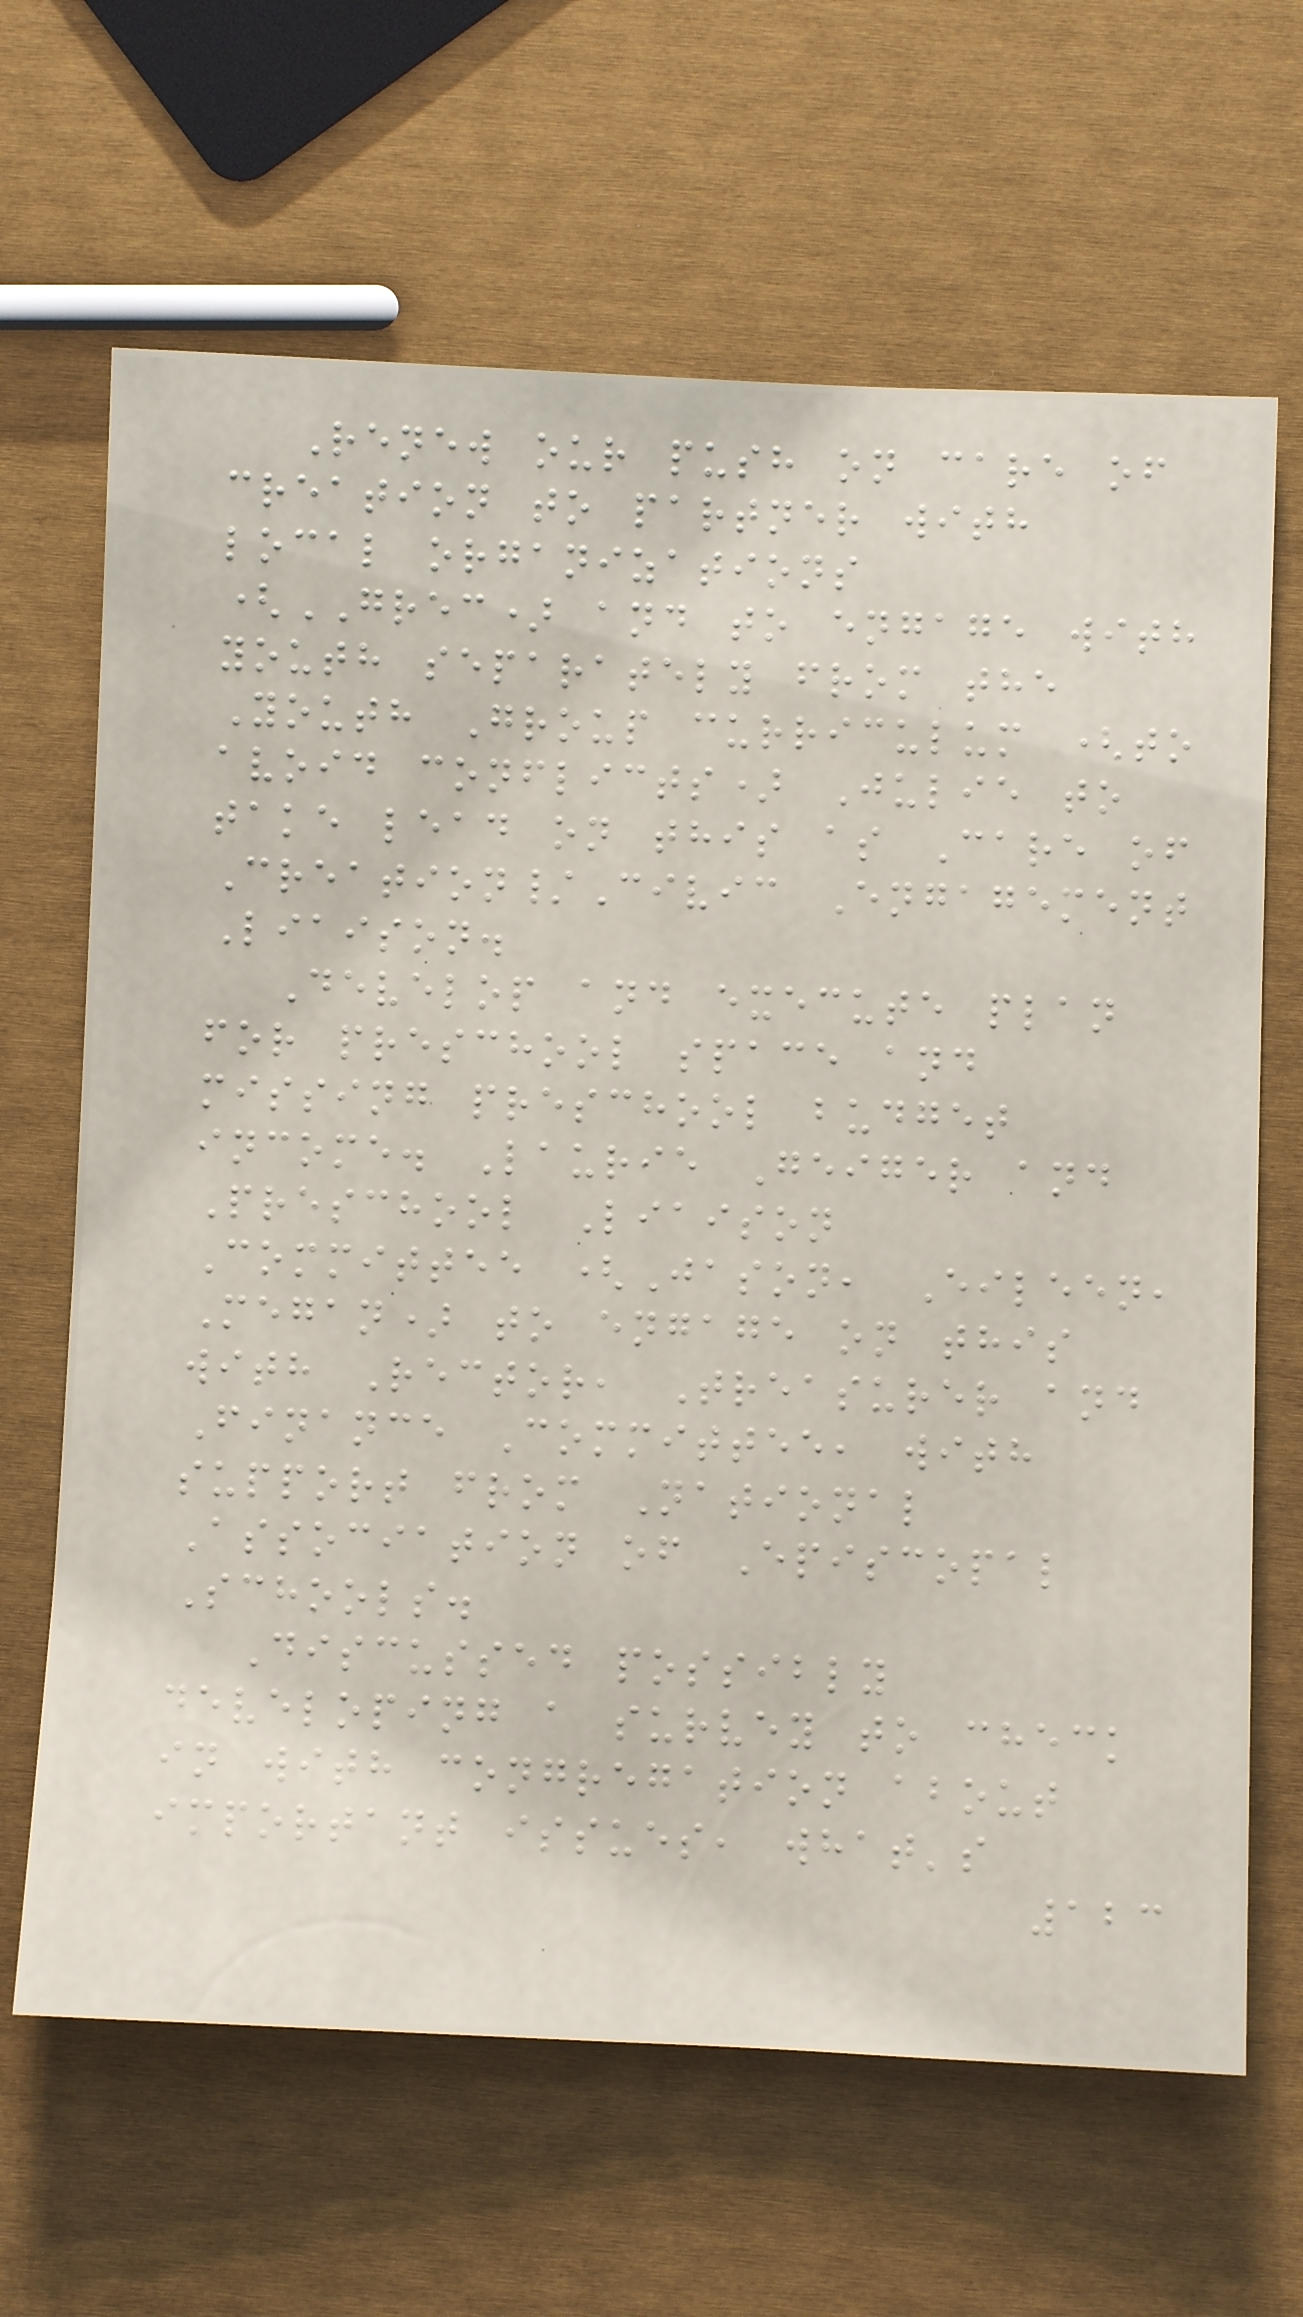Renew our push on care of
creation to partner with
local organizations
(GREC) and to engage with
youth separately from the
Youth Group curriculum (to
avoid conflicts) Julie to
take lead on this as Care of
Creation/Civic Engagement
Liaison.
Develop and execute plan
for preschool space and
missing preschool budget
income. Laurie Geiger and
Preschool Liaison
Committee (Jason, Eileen,
Megan) to engage on this
with Rector, Treasurer and
Finance Committee, with
support from National
Association of Episcopal
Schools.
Discussed possibly
developing a survey to check
in with congregation about
important issues, what's
123
